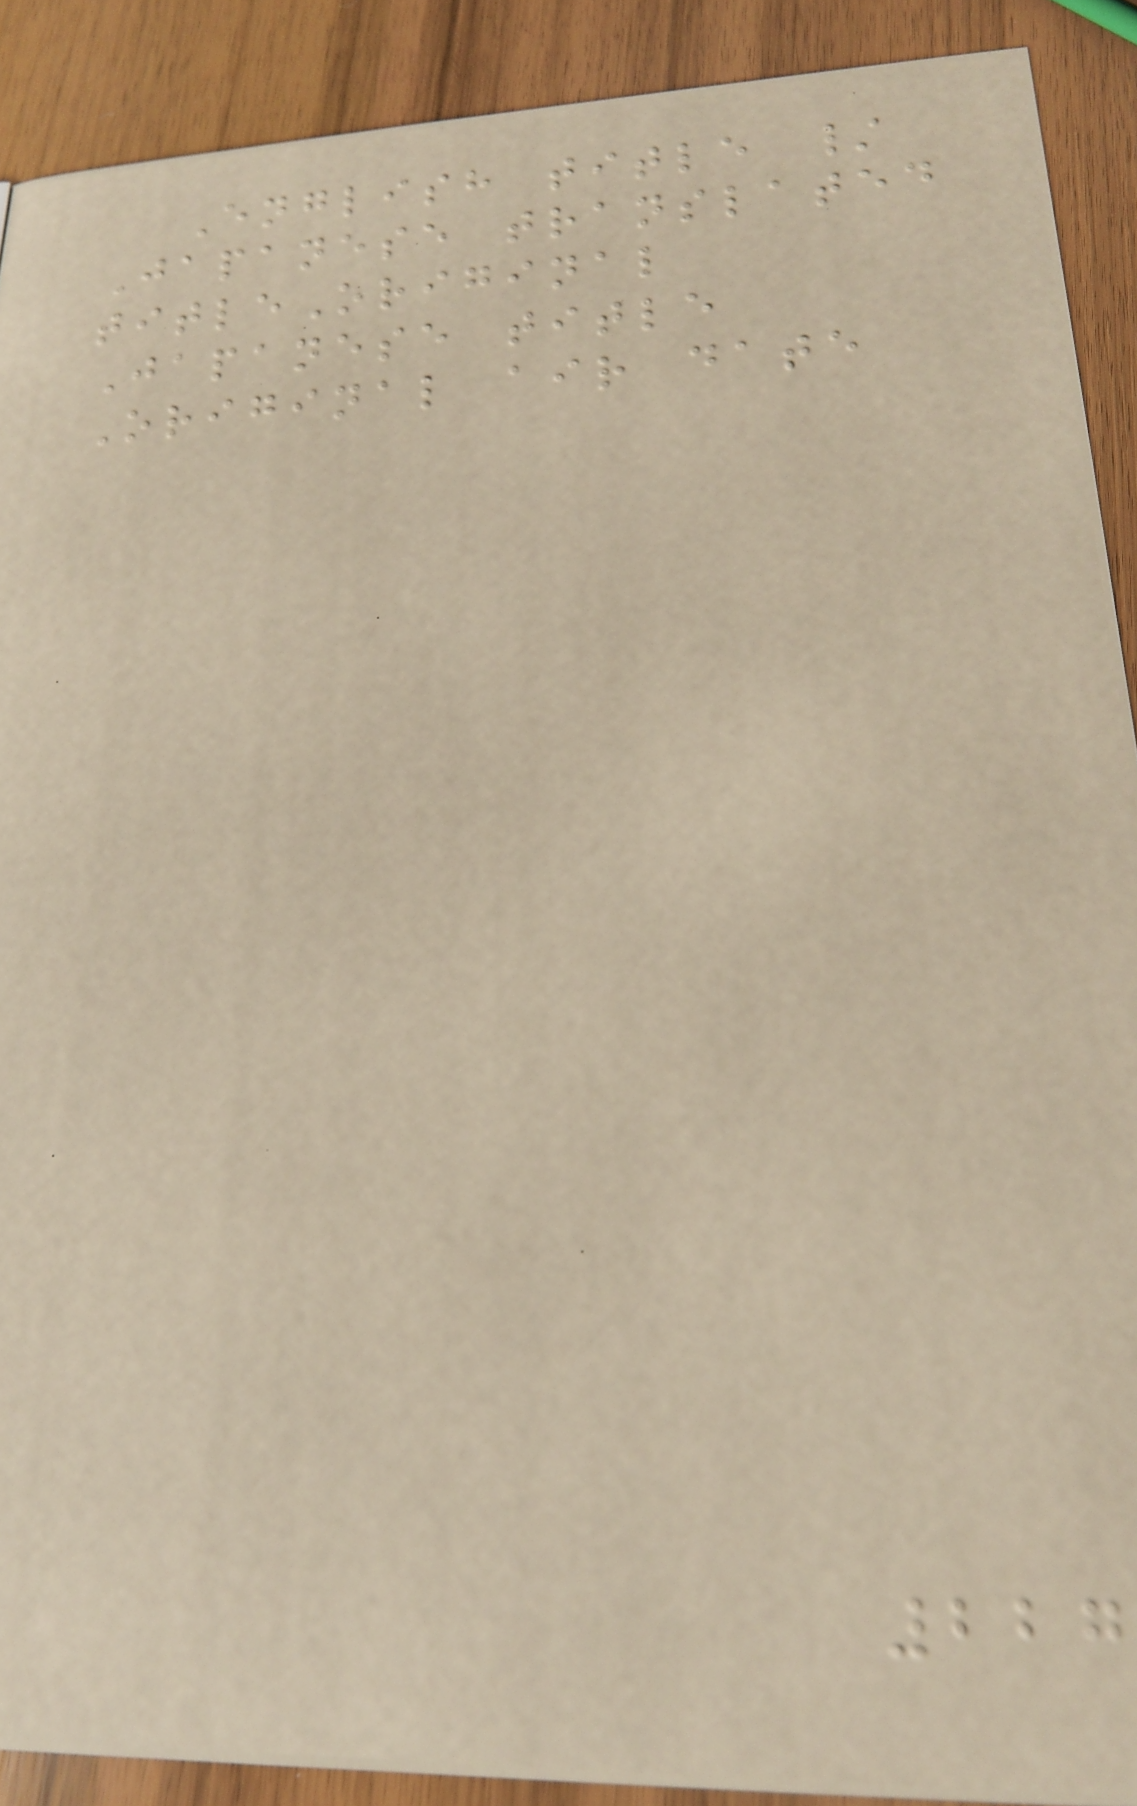English title /
Japanese translated
titleOriginal
Japanese title
Original air date
227
